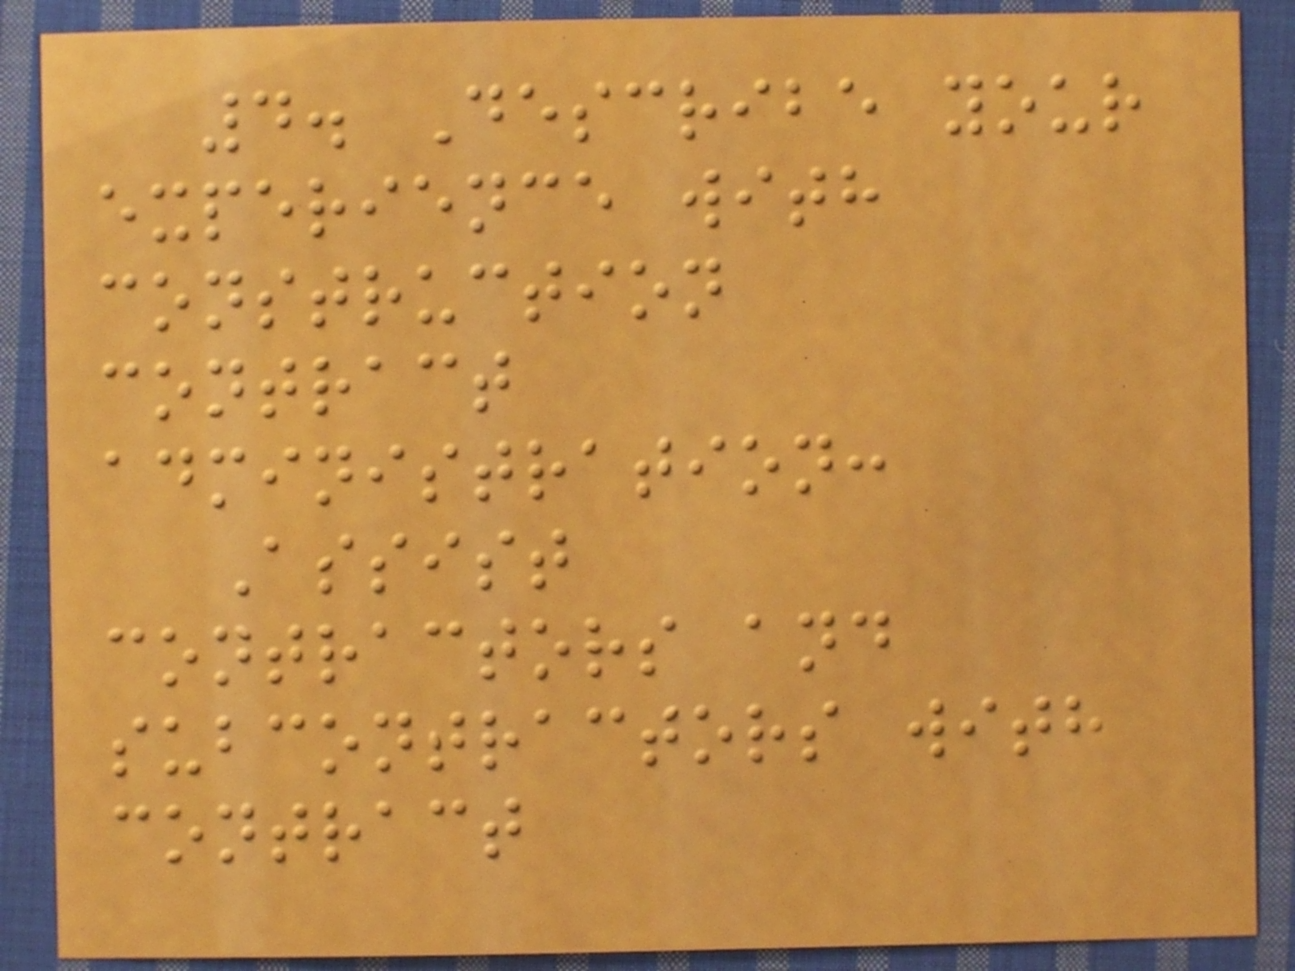4. Describe your
experience with
construction
contract
administration:
Assist
contractors and
subcontractors with
contract
